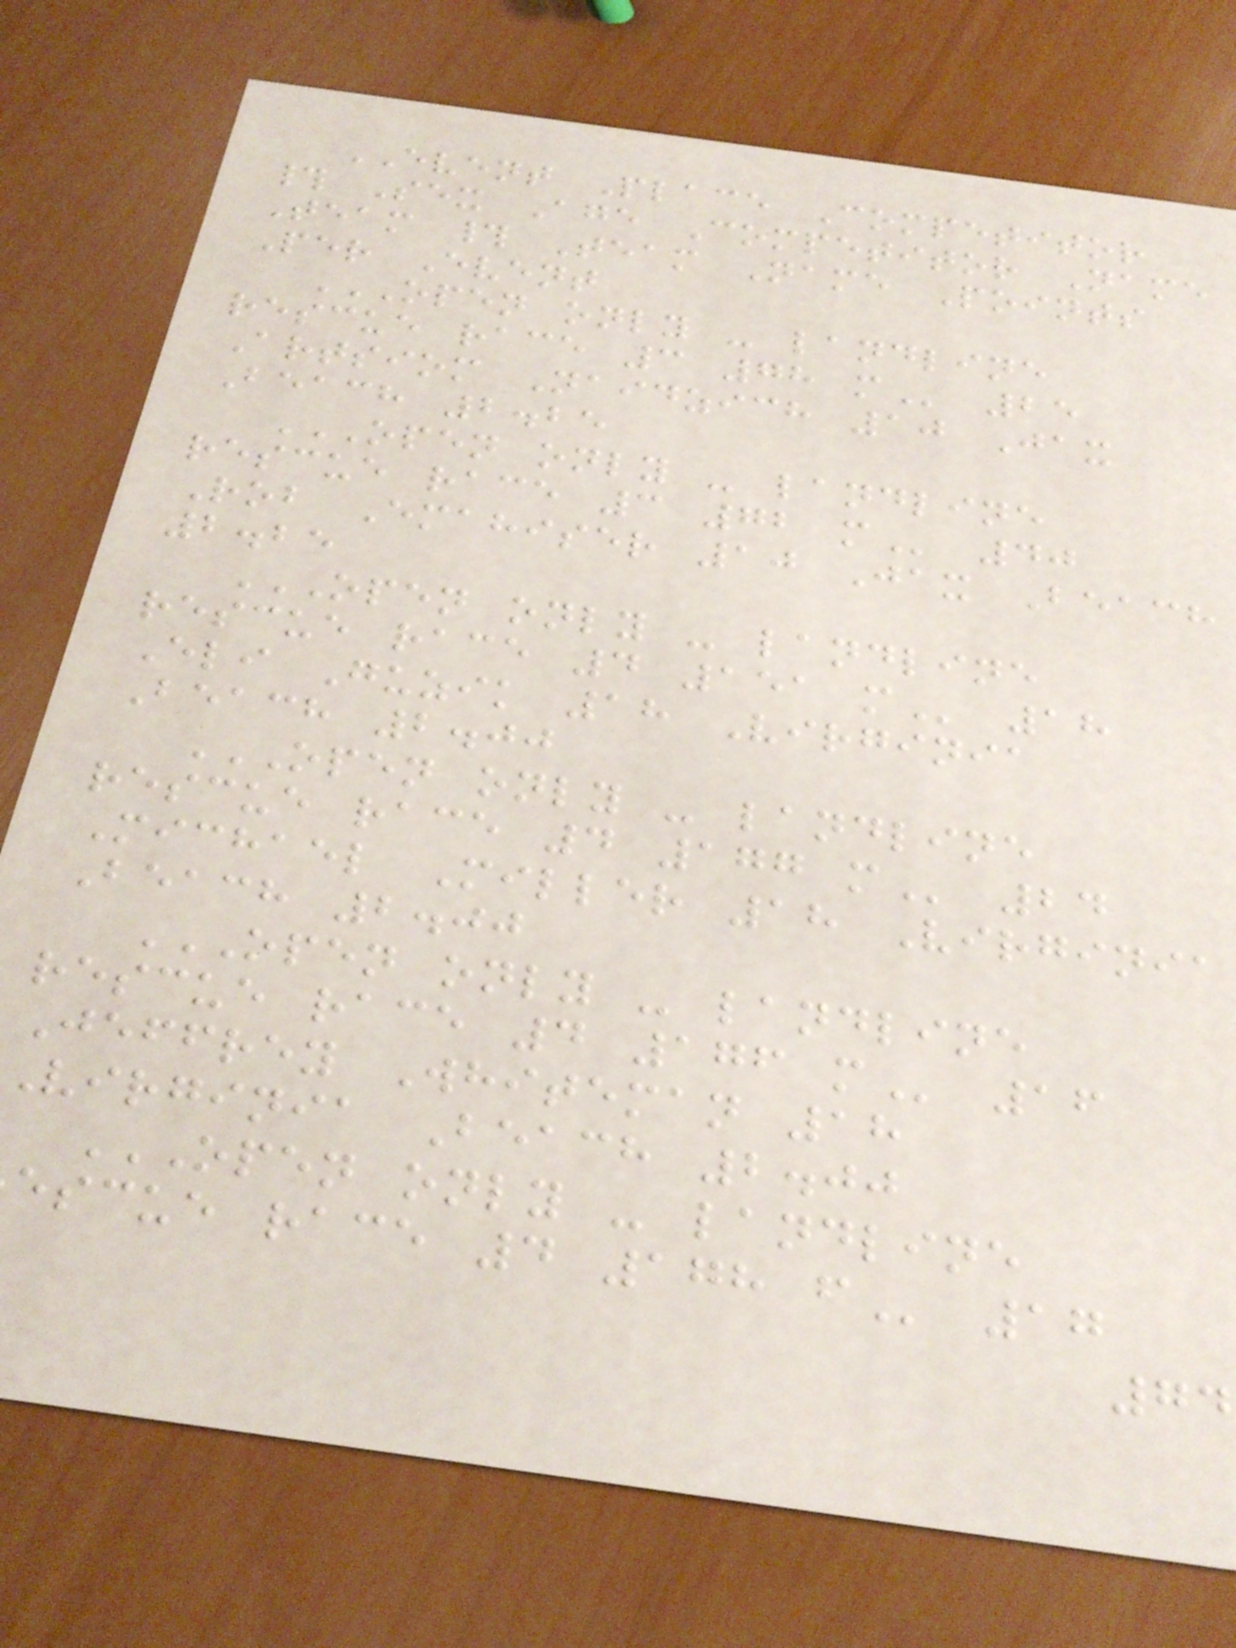EVENT Place Competitor
# Sex Age Competitor Name
Team # Team Name Points
Per Event
OPEN ONLY - LANDLINE
rescue race 3 78
Artsiom Naidzich 10 Jax
Beach 2.25
OPEN ONLY - LANDLINE
rescue race 3 72
Rob Emahiser 10 Jax Beach
2.25
OPEN ONLY - LANDLINE
rescue race 4 151
Eli Guzik 18 Virginia
Beach 2.00
OPEN ONLY - LANDLINE
rescue race 4 177
Michael Miller 18 Virginia
Beach 2.00
OPEN ONLY - LANDLINE
rescue race 4 176
Jeffrey Whiteman 18
Virginia Beach 2.00
OPEN ONLY - LANDLINE
escue race 4 178
74
